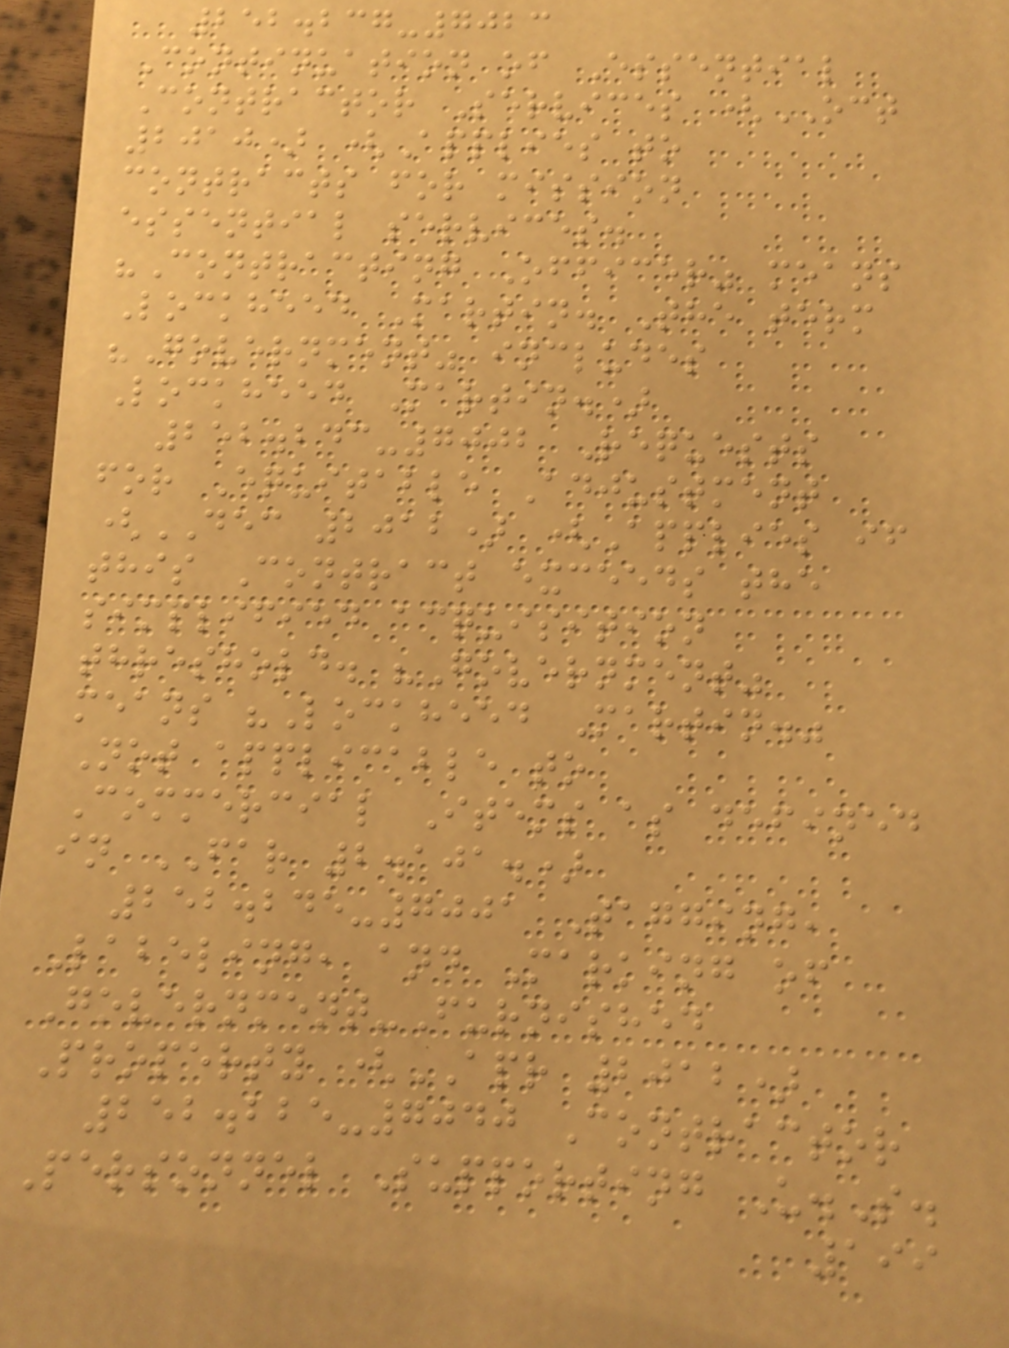252.237-7023
Continuation of Essential
Contractor Services (OCT
2010) (Applies to
contracts for mission
essential services.
"Contracting Officer" means
Lockheed Martin. The term
"Government" includes
Lockheed Martin.)
252.243-7002 Requests
for Equitable Adjustment
(DEC 2012) (Applies if
this Contract exceeds the
simplified acquisition
threshold. "Government"
means "Lockheed Martin."
Not applicable to
Commercial Items as defined
in FAR 2.101.)
252.245-7001 Tagging,
Labeling, and Marking of
Government-Furnished
Property (APR 2012)
252.225-7040 Contractor
Personnel Supporting U.S.
199
